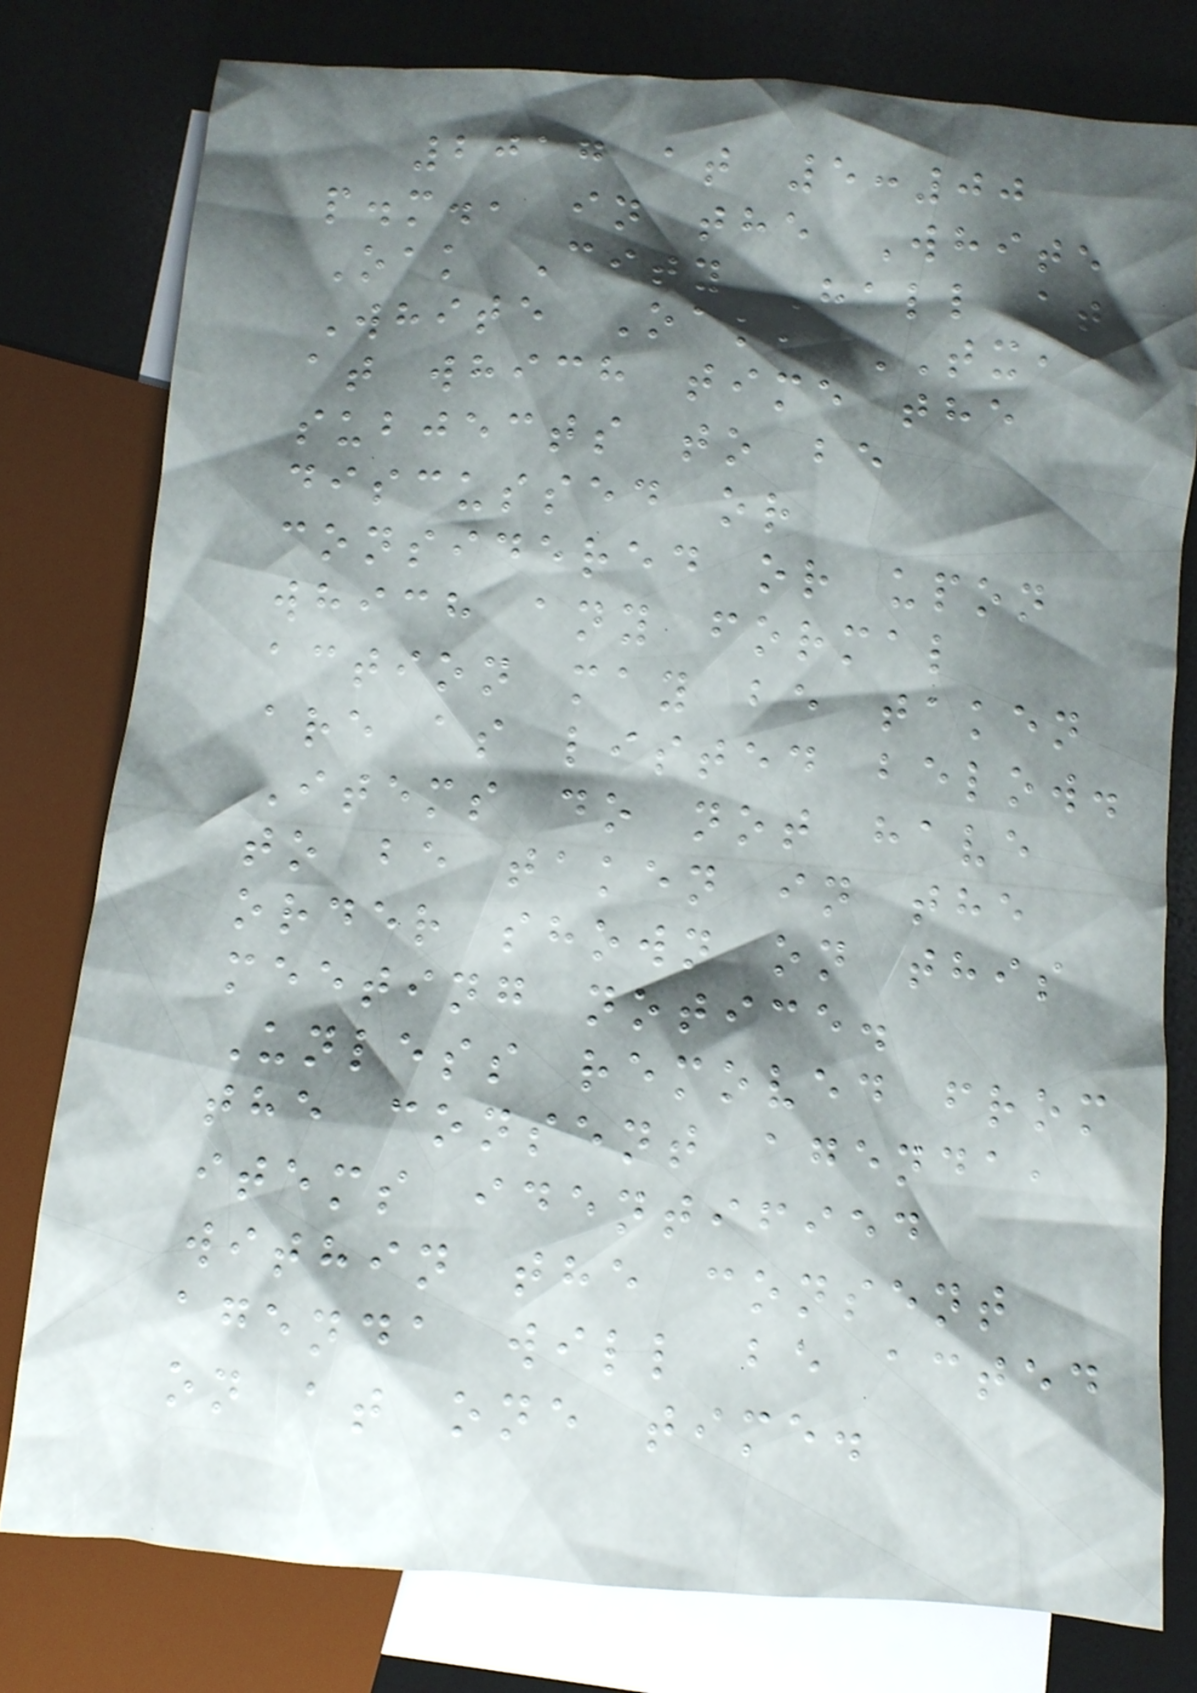2017 at 5:00
p.m., in the White
Oak City Hall at
White Oak, TX,
at which time the
subjects to be
discussed or
considered or upon
which any formal
action may be taken
are as listed below.
Items do not have
to be taken in the
order shown on this
meeting notice.
Unless removed from
the consent agenda,
items identified
within the consent
agenda will be acted
on at one time.
